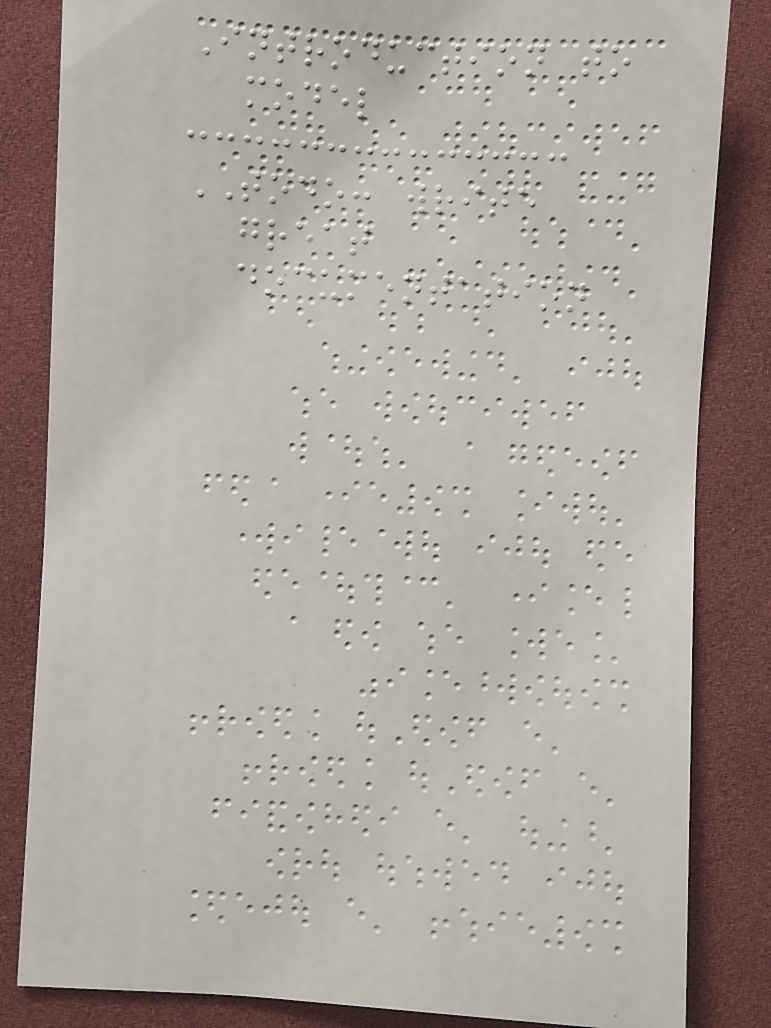Introduction to
model
TODO: write
great
documentation
